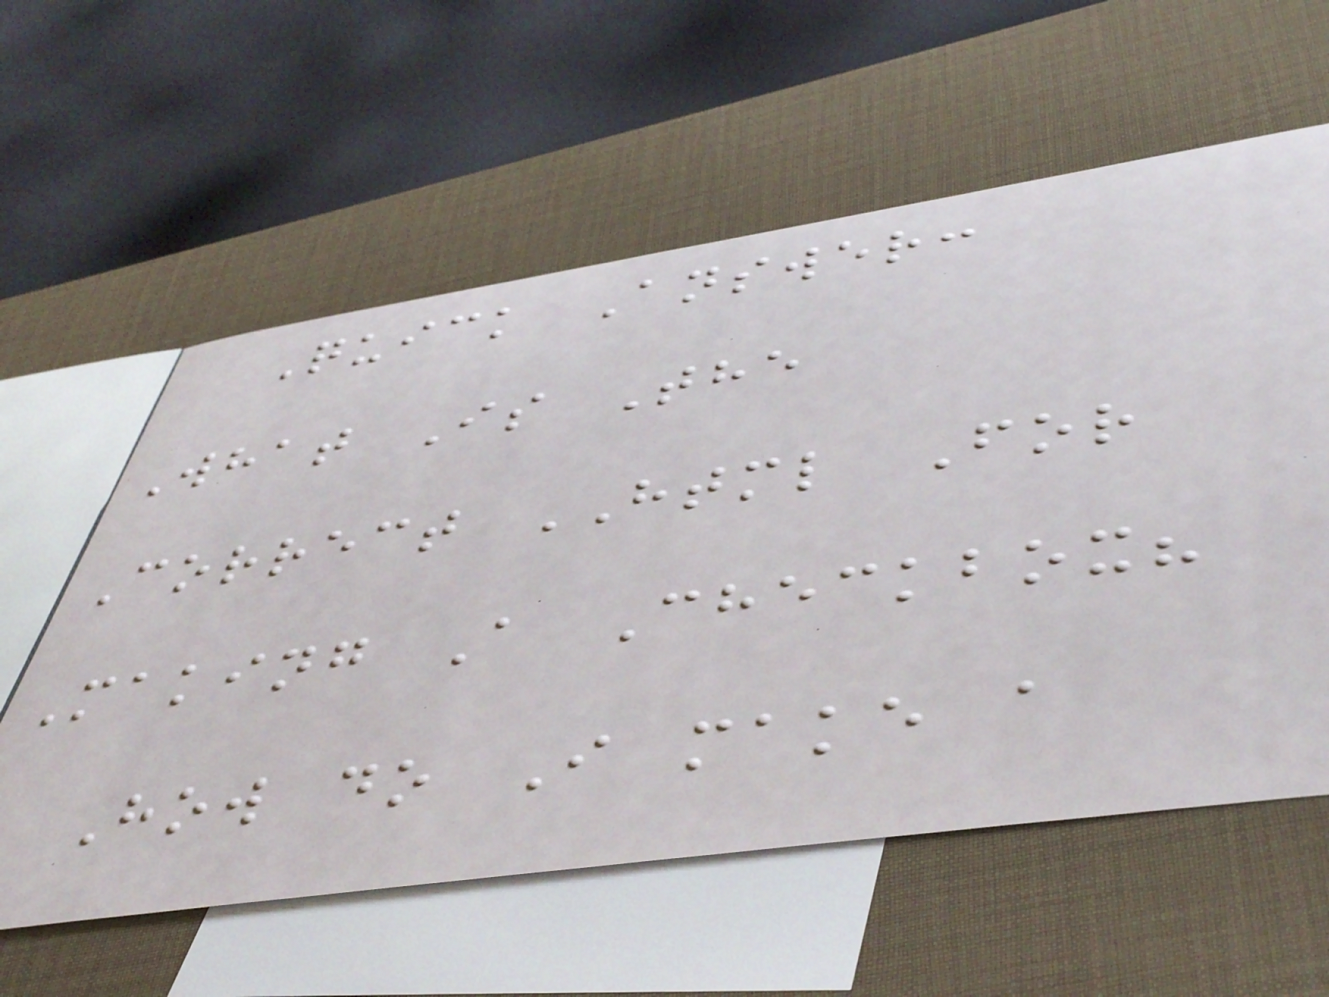Quick Answer:
What Is The
Correct HTML For
Making A Checkbox?
How do I make a
